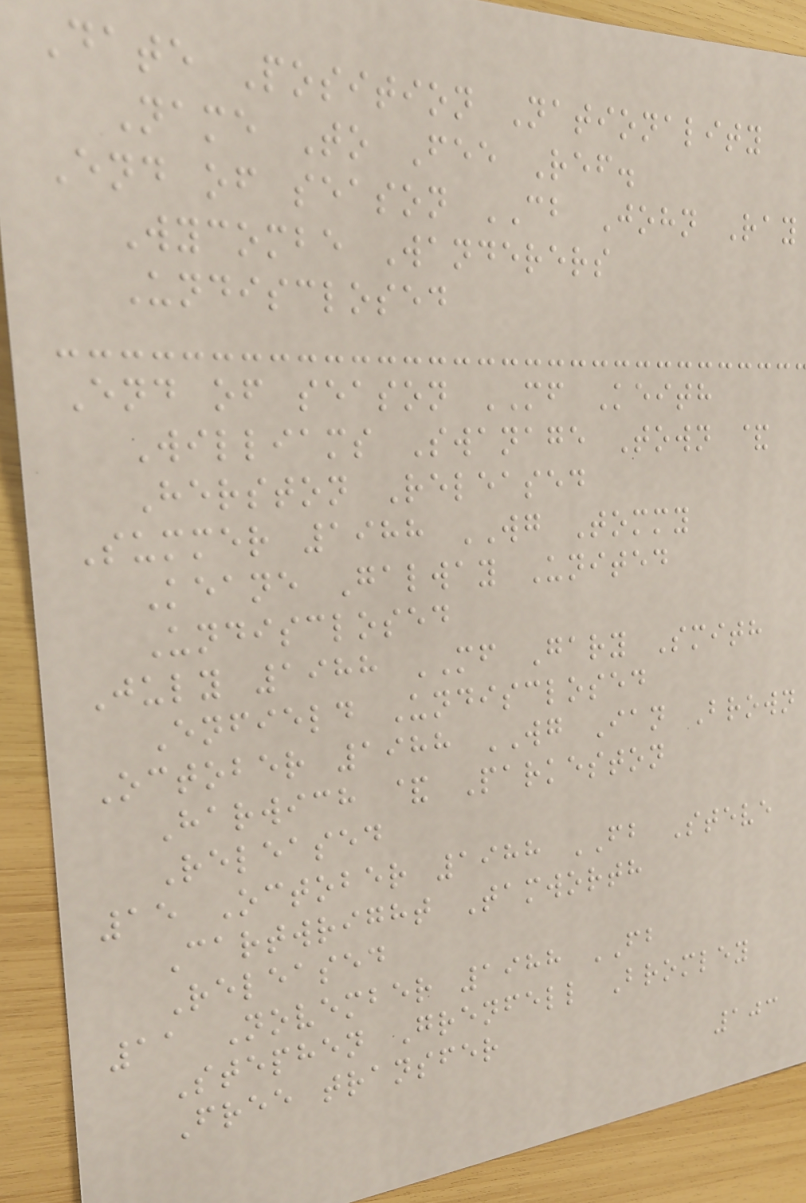Date Position Nationality
Name To Fee Ref.
End of season CB John Ray
Wycombe Wanderers
Undisclosed
End of season MF Keith
Williams Swanage Town &
Herston Released
Summer 1988 WG Tommy
Keane Galway United
Undisclosed
July 1988 MF Gary Smith
Enfield Undisclosed
October 1988 WG Ian Brown
Harwich & Parkeston
Released
15 October 1988 FB Steve
Cartwright Tamworth
Released
11 November 1988 FB
Stephen Grenfell Bromley
Free transfer
103
